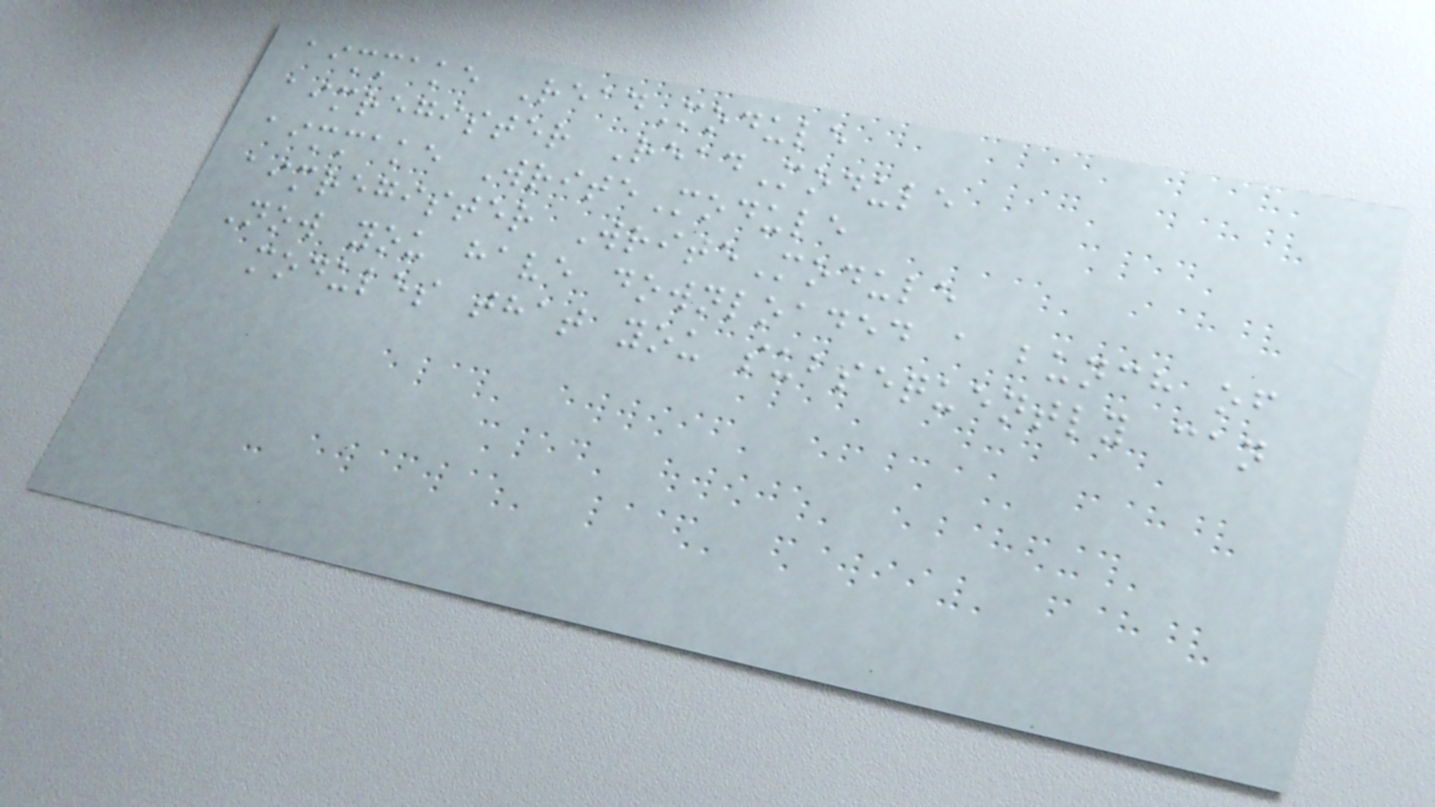aimmake ReadModule
aimregister ReadModule
aimmake WriteModule
aimregister WriteModule
Now you have downloaded a bunch of
modules that you subsequently can
